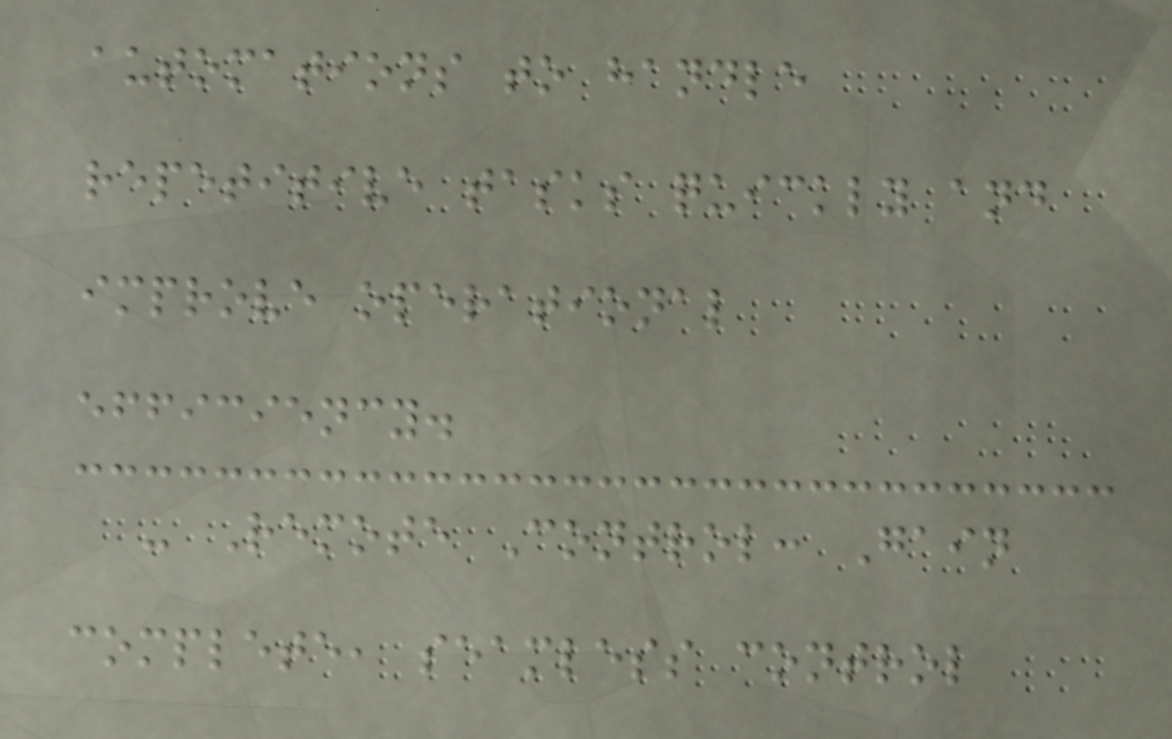automations to handle
repetitive tasks quickly and
improve operational
efficiency.
- Remote Control: Gain
complete, seamless control
